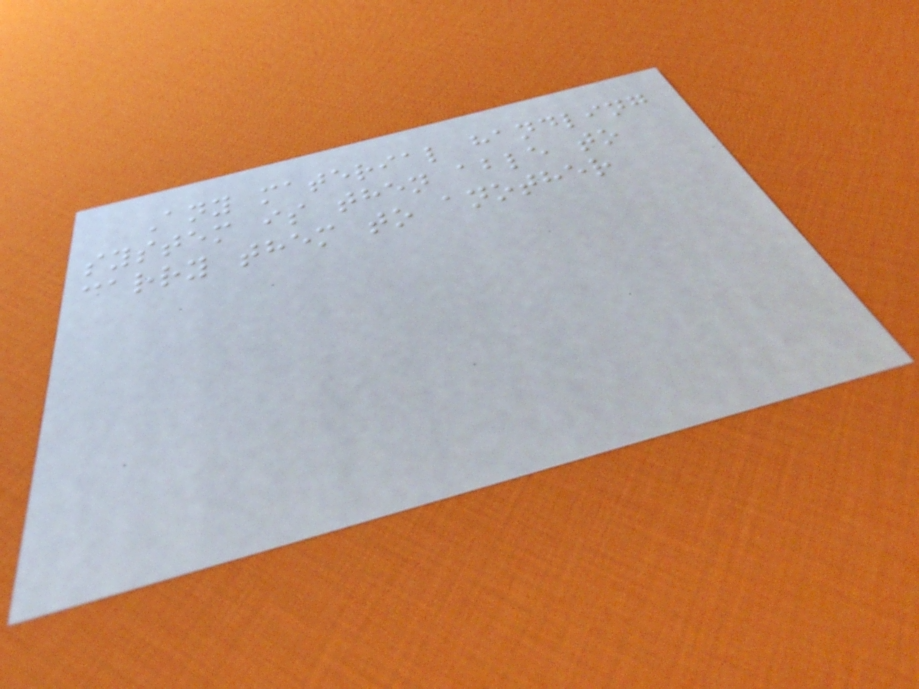Any material handling
system is then able to
carry them to another
